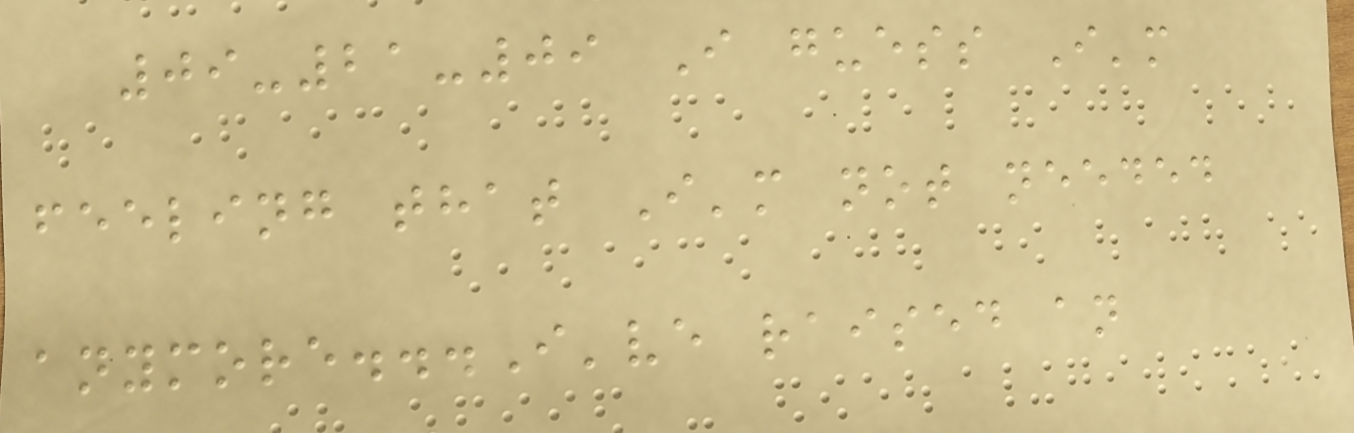09-21-09 I guess I'm
feeling that I'm not needed
anymore...I've raised an
